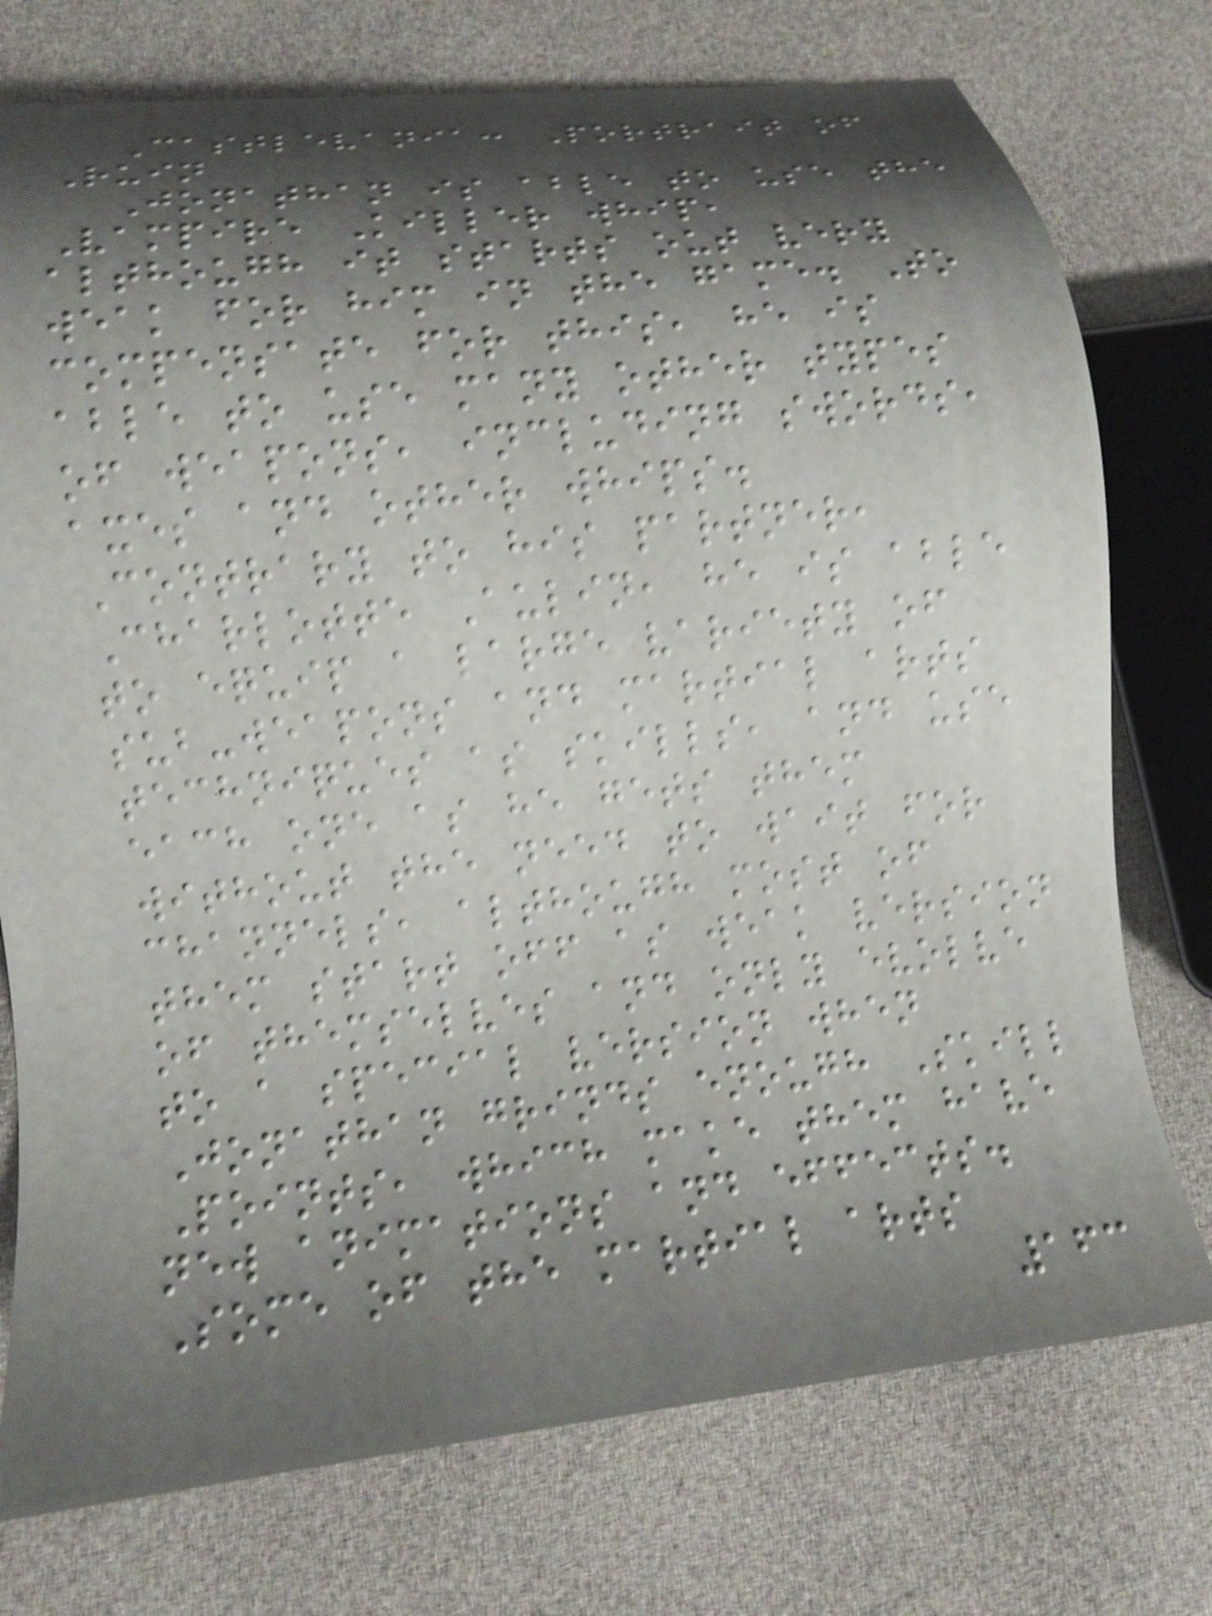Castlevania: Portrait of
Ruin
Jonathan is able to use the
Vampire Killer whip,
although it starts out very
weak for him in the game. To
compensate for this, he is
able to use many other types
of weapons, including swords,
axes and other whips.
Contrary to his partner,
Charlotte Aulin, he is able
to equip a large variety of
sub-weapons and martial arts
techniques as skills, and use
each one as he gets them
without the need to wait for
channels, although most of
them start off as weak version
of themselves and only evolve
to a special version when
Jonathan grinds enough Skill
Points, which make them have
new animations and effects.
Some of the martial arts
163
